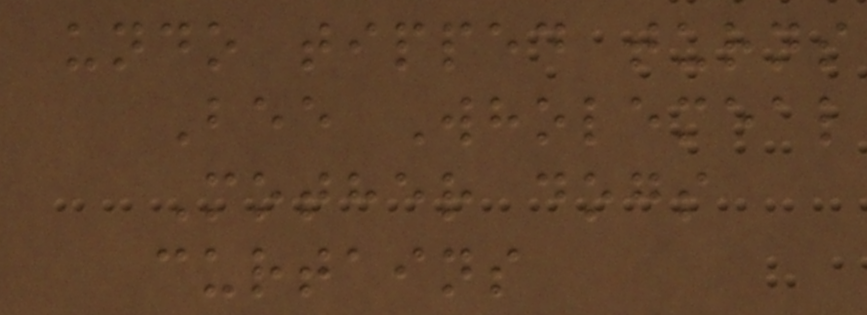undo tipped turns
Bee Wholemeal
Mother dogs
curtains
